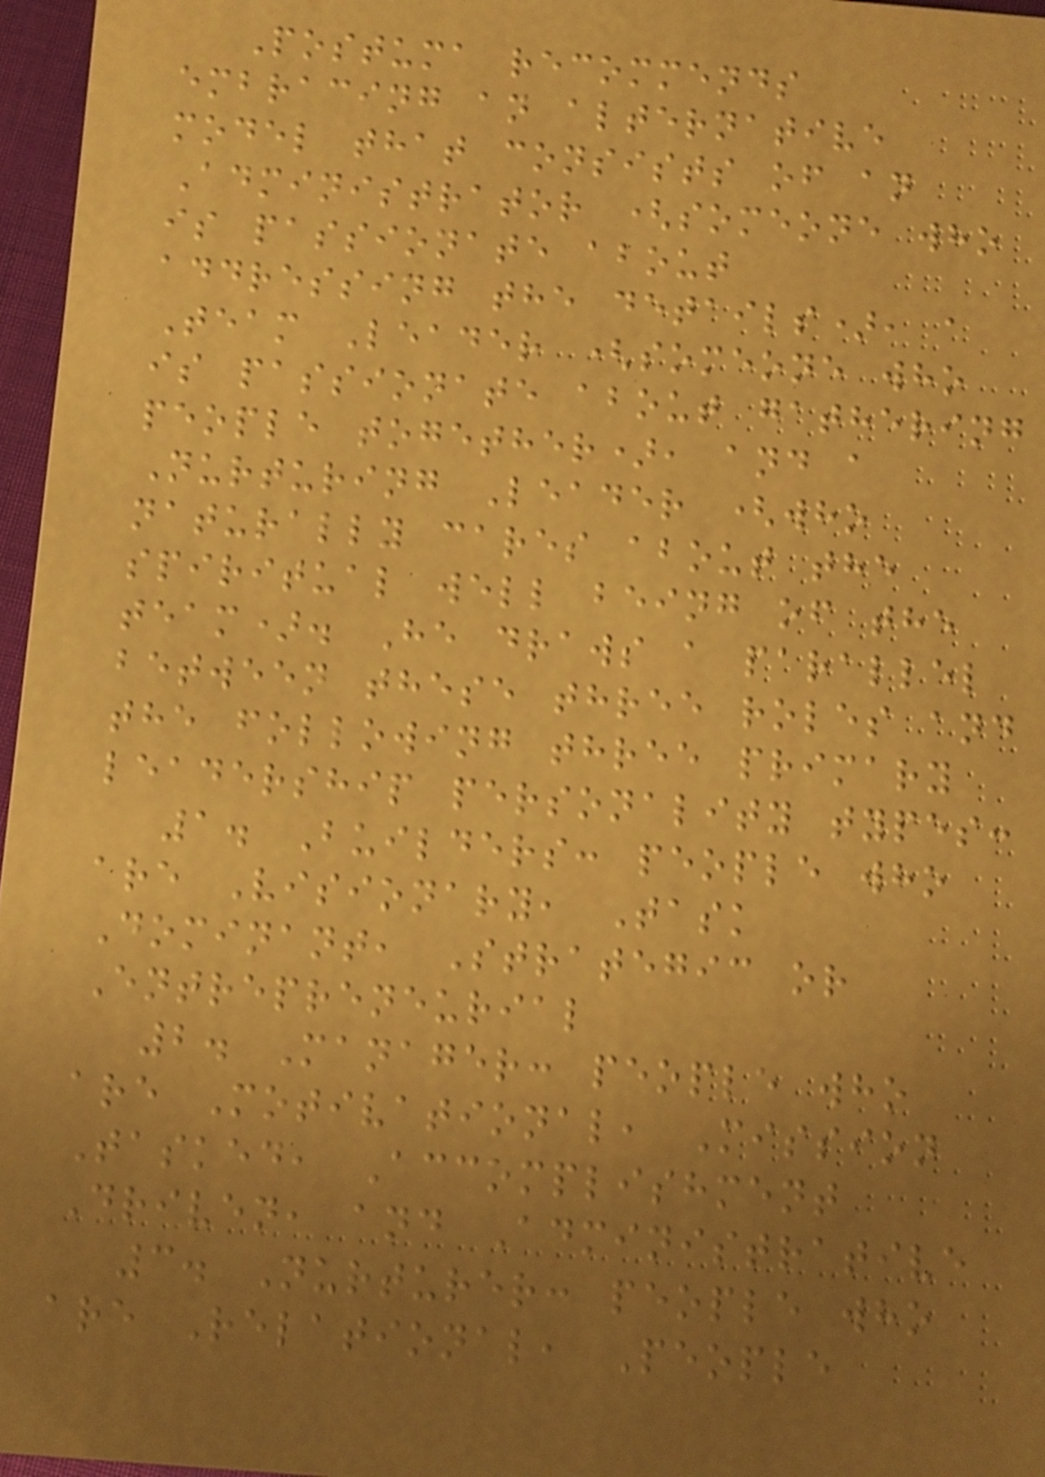Postuma recommends
embracing an alternative
model that consists of an
Administrator (someone who
is passionate about
addressing the details), a
Team Leader (someone who
is passionate about gathering
people together), and a
Nurturing Leader (who
naturally cares about the
spiritual well being of the
team). He draws a parallel
between these three roles and
the following three primary
leadership personality types:
1. Builders: people who
are Visionary, Task
Dominant, Strategic or
Entrepreneurial
2. Manager: people who
are Motivational, Mission
Tasked, Accomplishment
Driven, and Administrative
3. Nurturer: people who
are Relational, People
